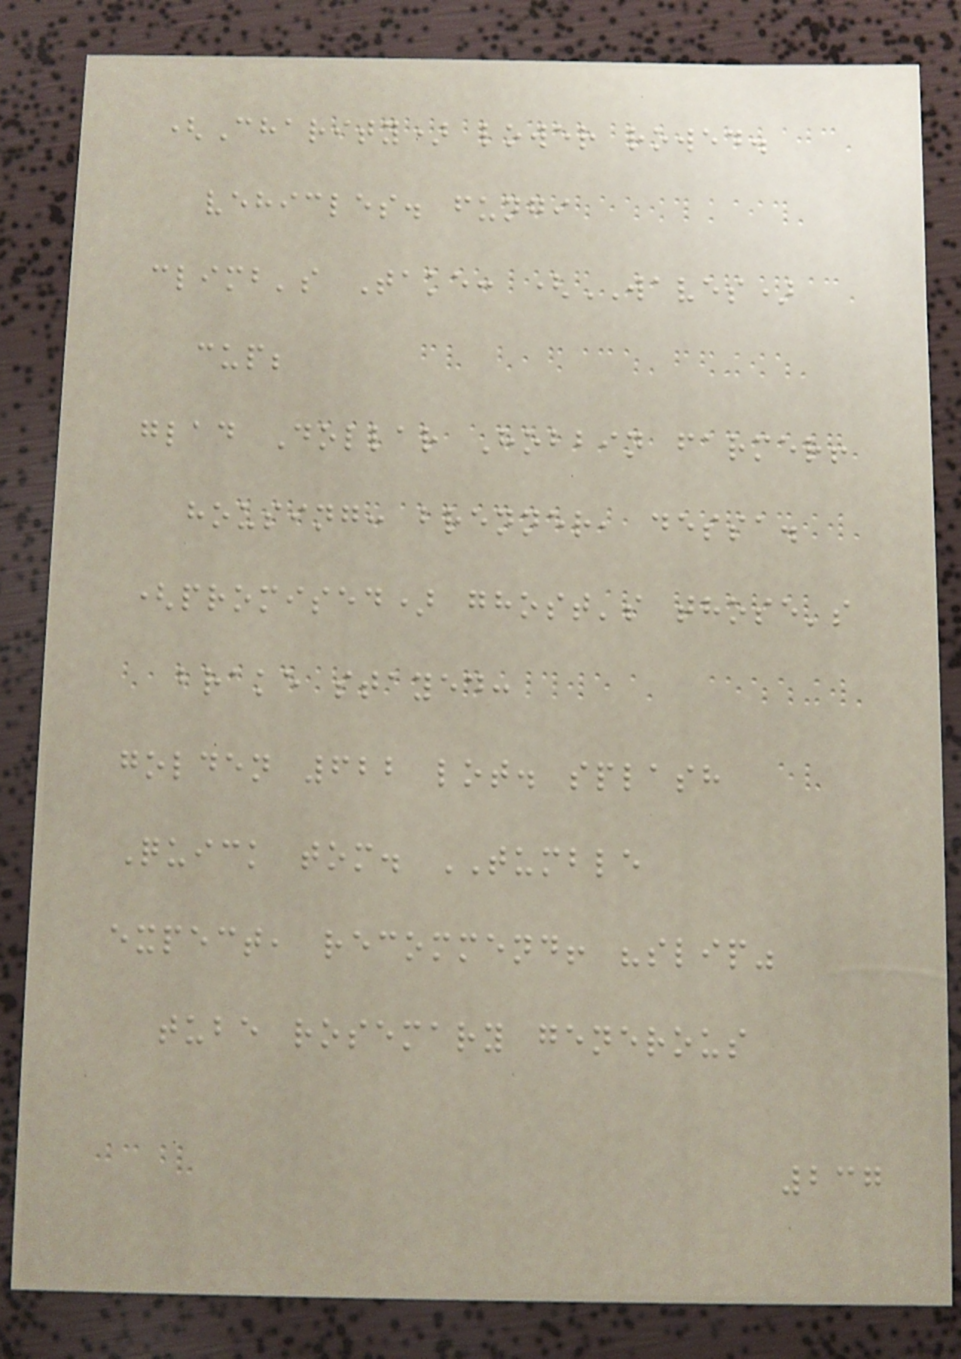(Charity) lower rowed.
vehicles. fungi
climb's Take: (WAVES)
cup;
glad Dollar Hobbin farmer!
housing: brenner, dessa.
(promised) ghost's those's
brake stayed:
golden 622 lot. splash
Quick tom. TUMBLE
expect, recommend! "slip"
tube rosemary generous
237
